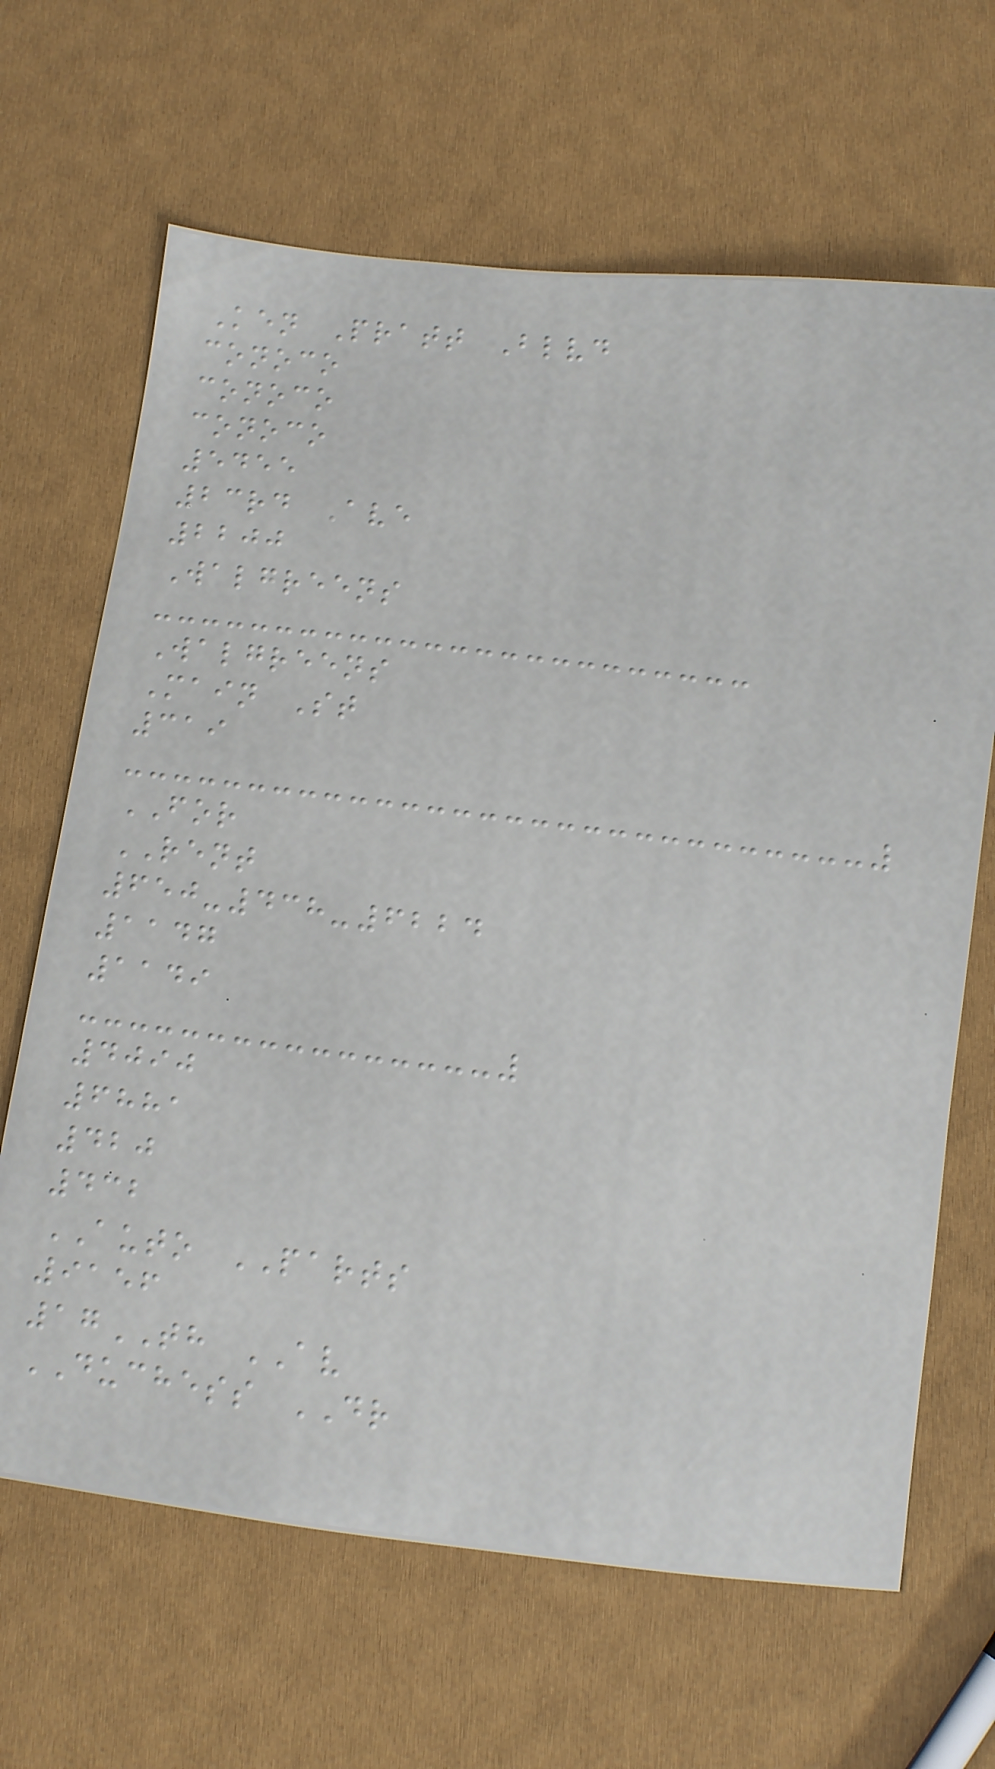Ken Pratt Blvd
conoco
conoco
conoco
5455
23rd Ave
2200
Walgreens
Walgreens
Main St
319
FOR
RENT
650-438-6224
1147
1149
4090
6881
420
432
AUTO PARTS
9156
17TH AV
DUCHESS DR
